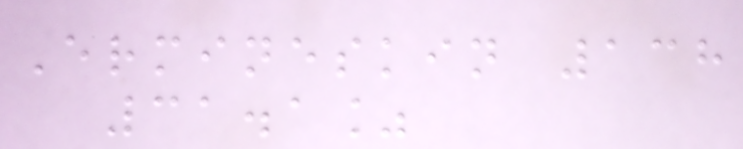Ermineskin 138
31.1%
